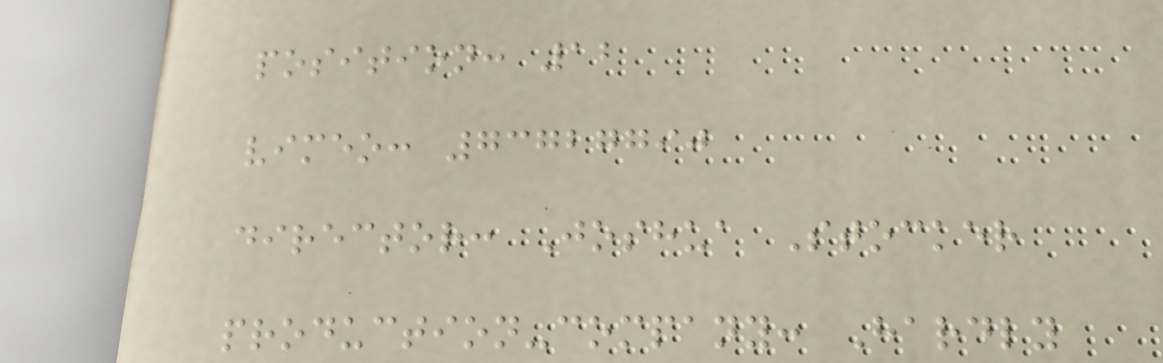position: 12
vimeo: 73727790
director: Joshua Stocker
production-company: Hardly
